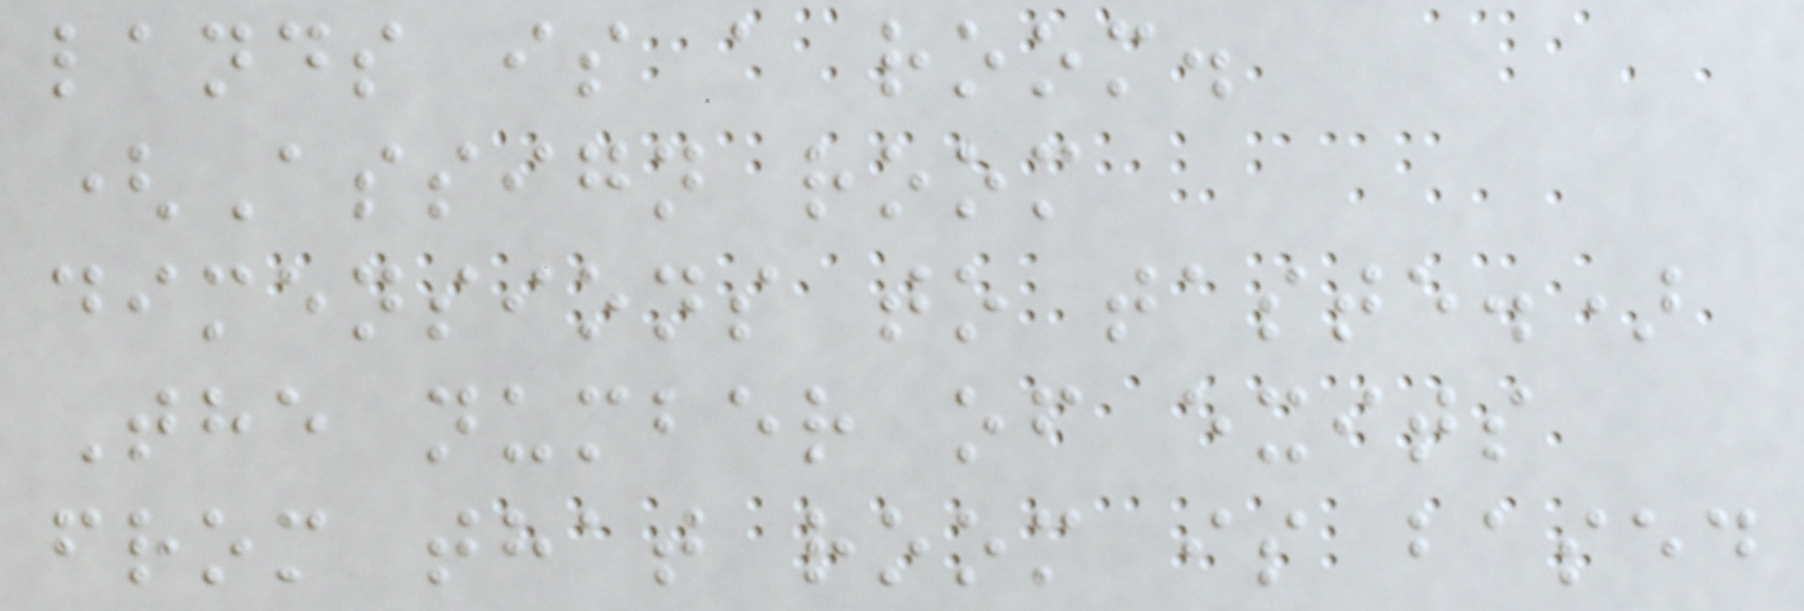lands is a room.
(Assign room
dimensions to taste.)
The number of exits
from that room is based
